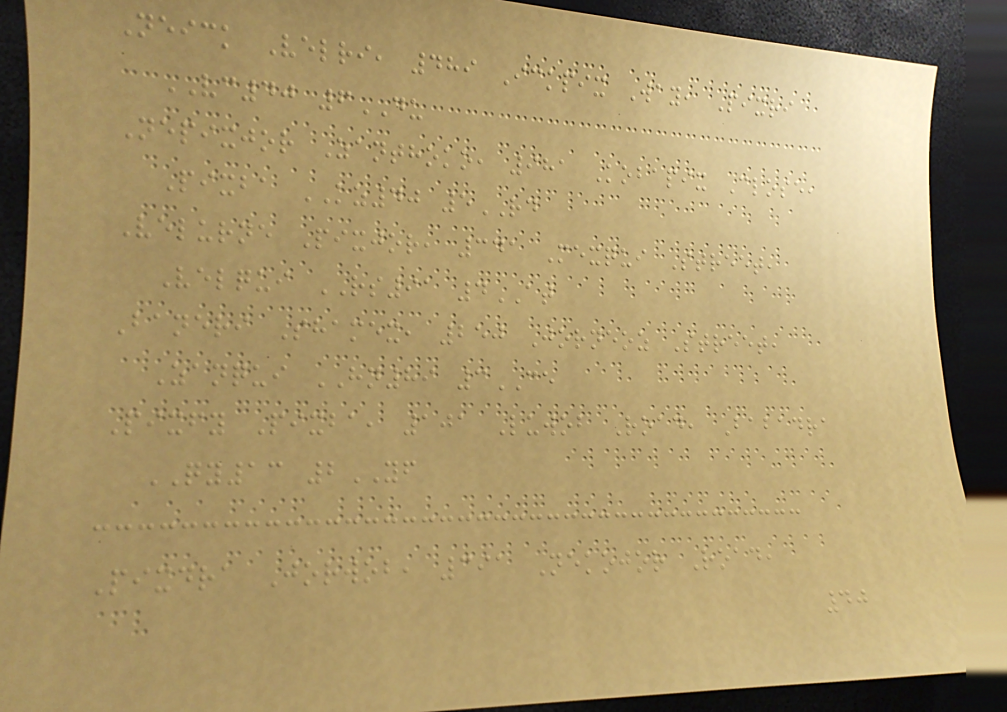Neick Velri, 489 Ickpix Way, Pixri
VC40 6DU
Nepixjor Zanthoko, 981 Kobapix Close,
Pixba KZ40 5RD
Velurne Pixjor, 341 Mexqui Street,
Velqui RS91 4AT
Baneri Shamex, 250 Jorneoz Street,
Zanqui HN89 3CE
Pixfy Pixba, 101 Luwob Road, Babadra
QY13 2YF
Pixdra Jorwob, 391 Nekojor Road,
40
